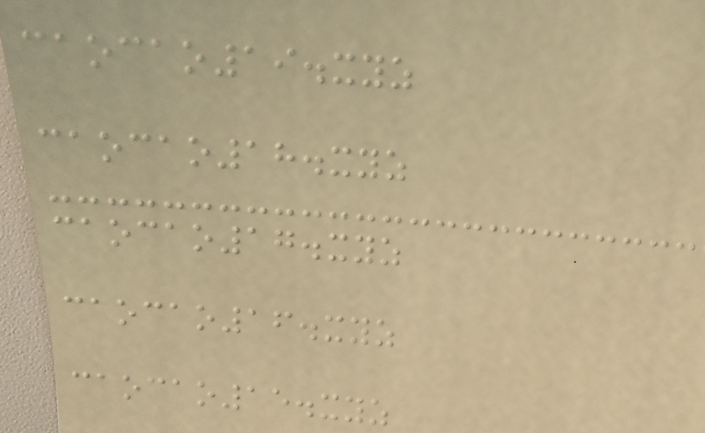caocao19.xyz
caocao18.xyz
caocao17.xyz
caocao16.xyz
caocao15.xyz
